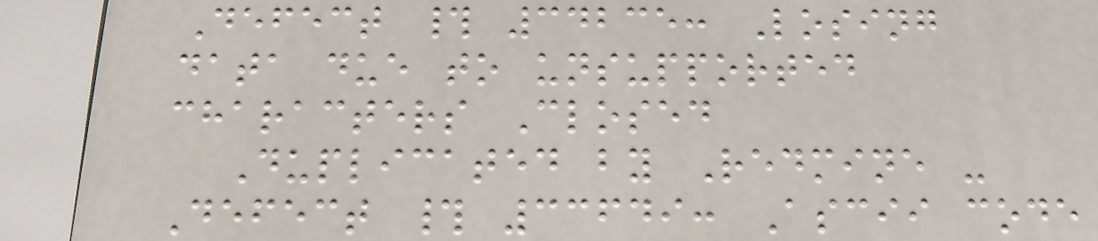Defect # 34235: Losing
data due to unsupported
characters Closed
Duplicated by Redmine -
Defect # 33649: Ascii code
